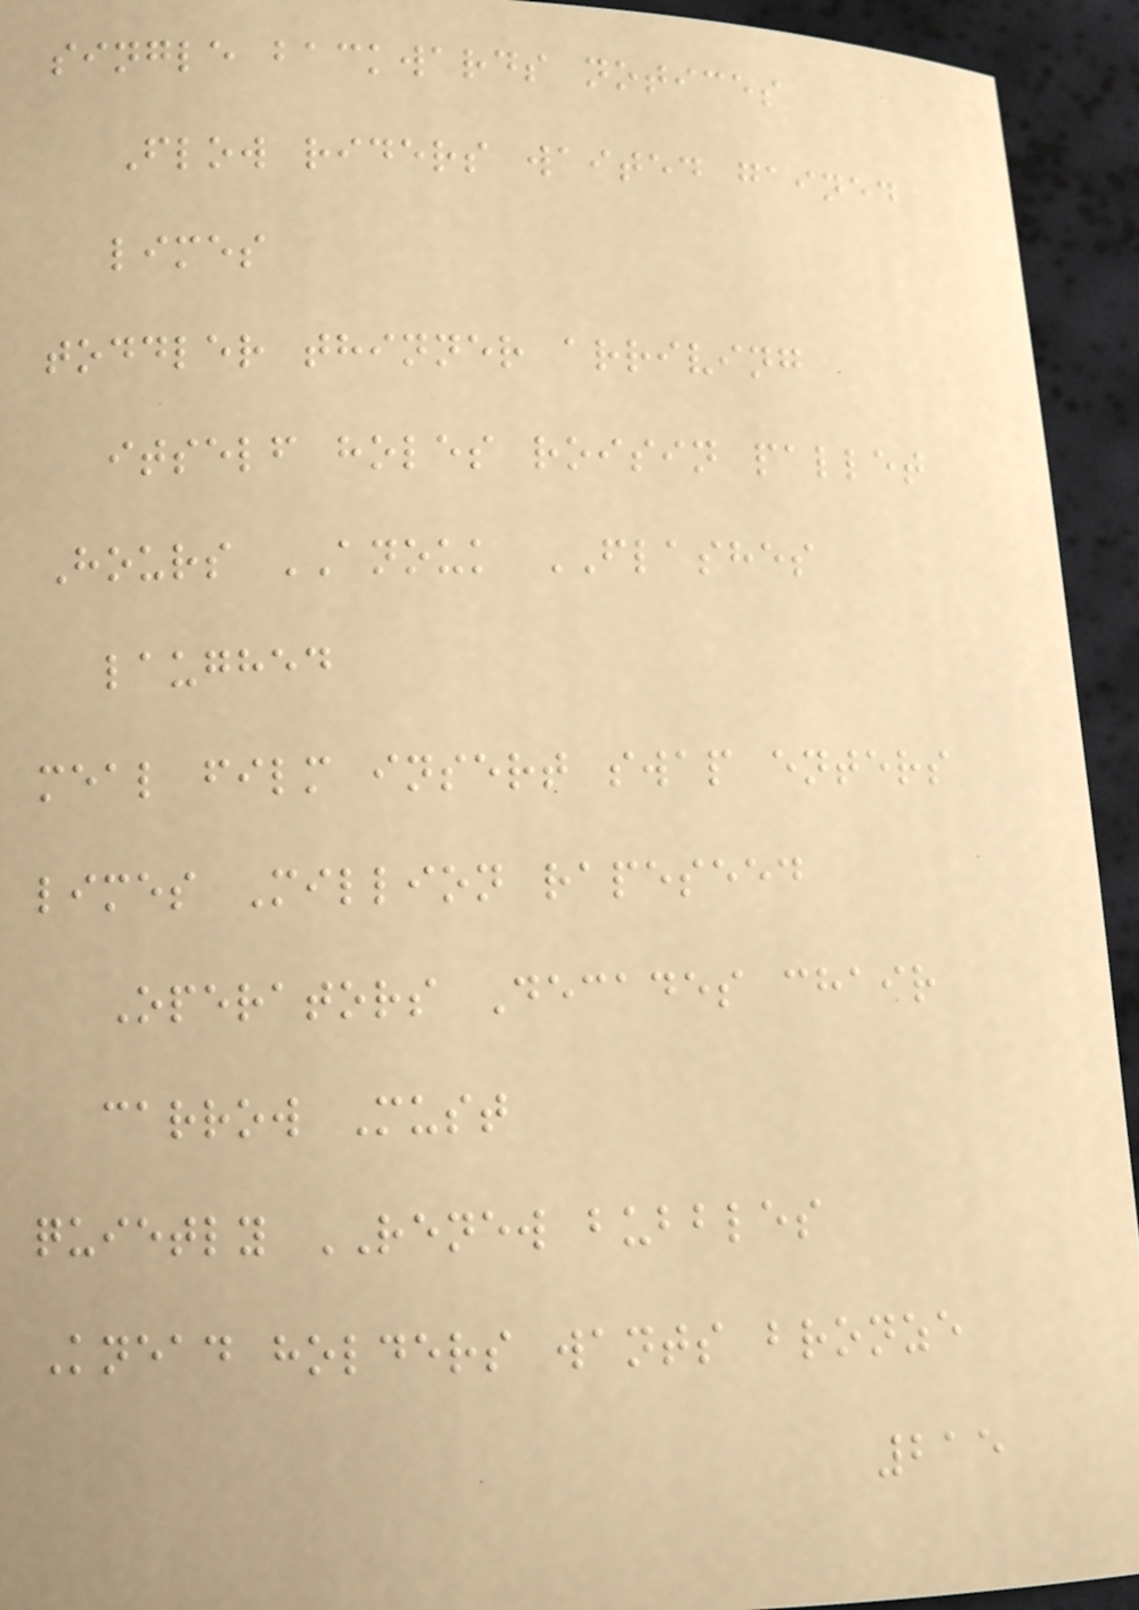single backwards notices
Flow riders waited gained
limes
toddler thinner arriving
itself holes roisin pallet
Hours ANOUK FLASHES
laughed
meal film insert swap enters
limes Million rapeseed
Operators Decades chair
carrow Must
quietly RENEW bubbles
Knead holders wants bronze
215
